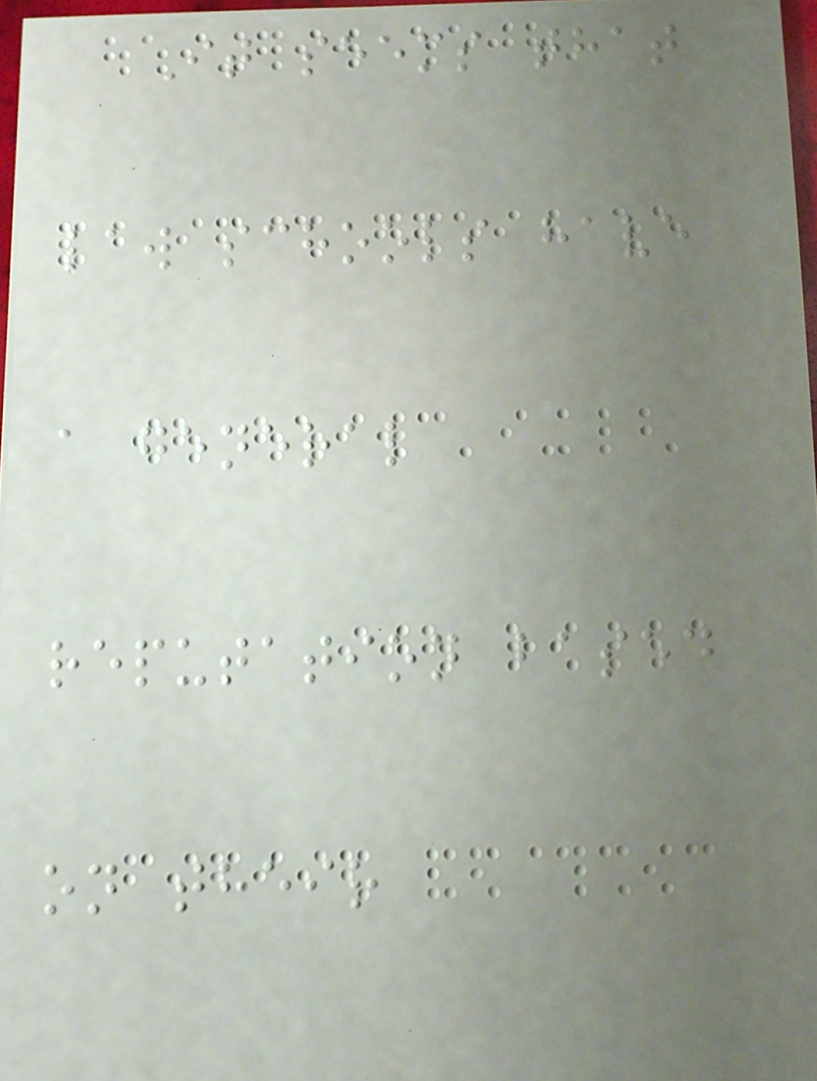It seems that
law schools have
a general
reputation based
on their
